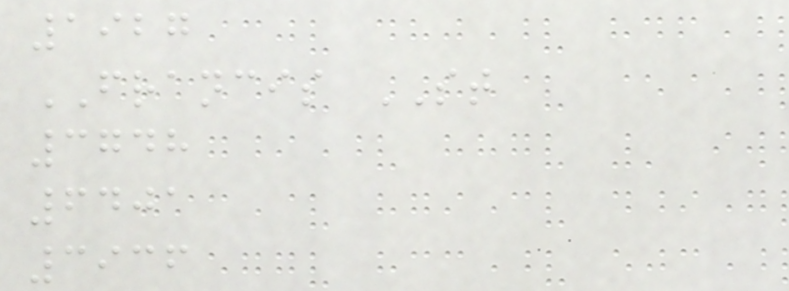1927
FRANCIS ST
3748
6401
3936
